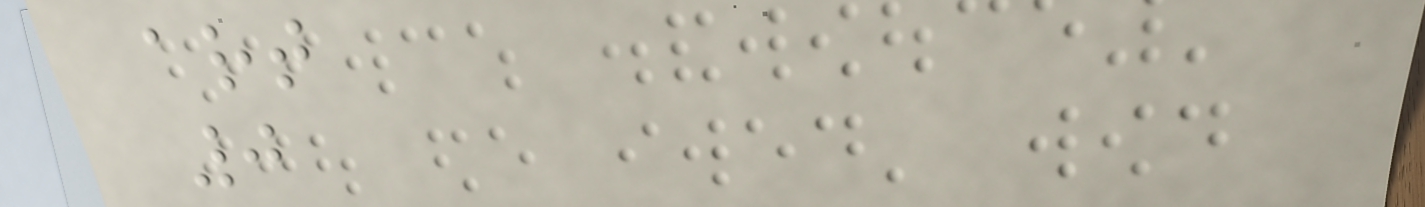art
0
